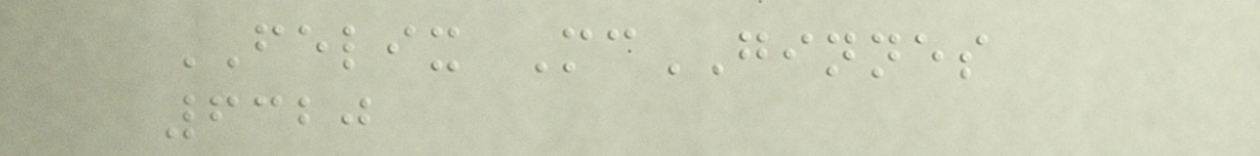FELIX McGINNES
6320
